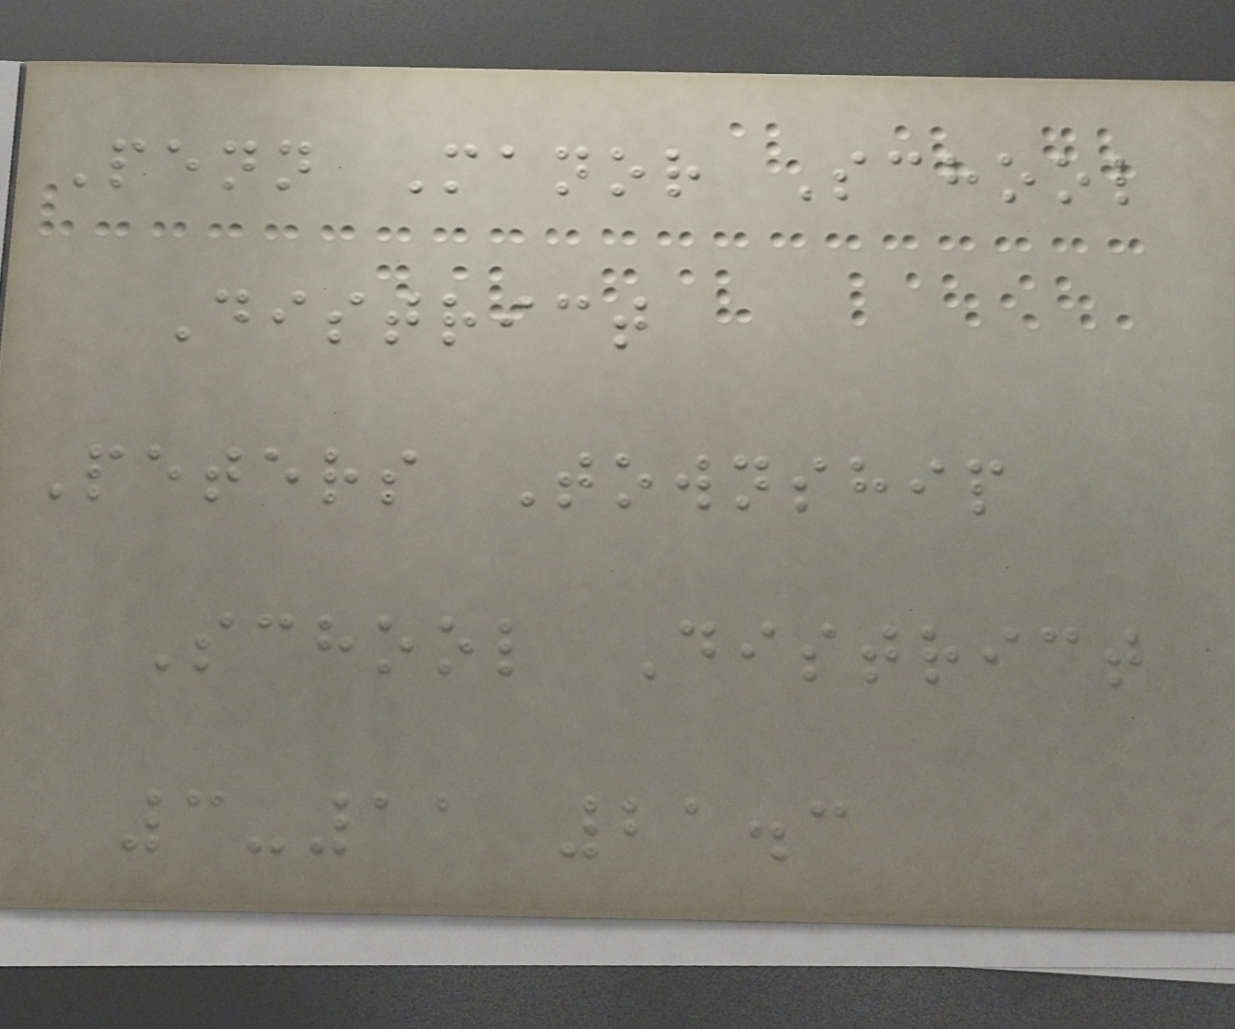Penn Manor School
District
Peters Township
School District
3-11 21.3
